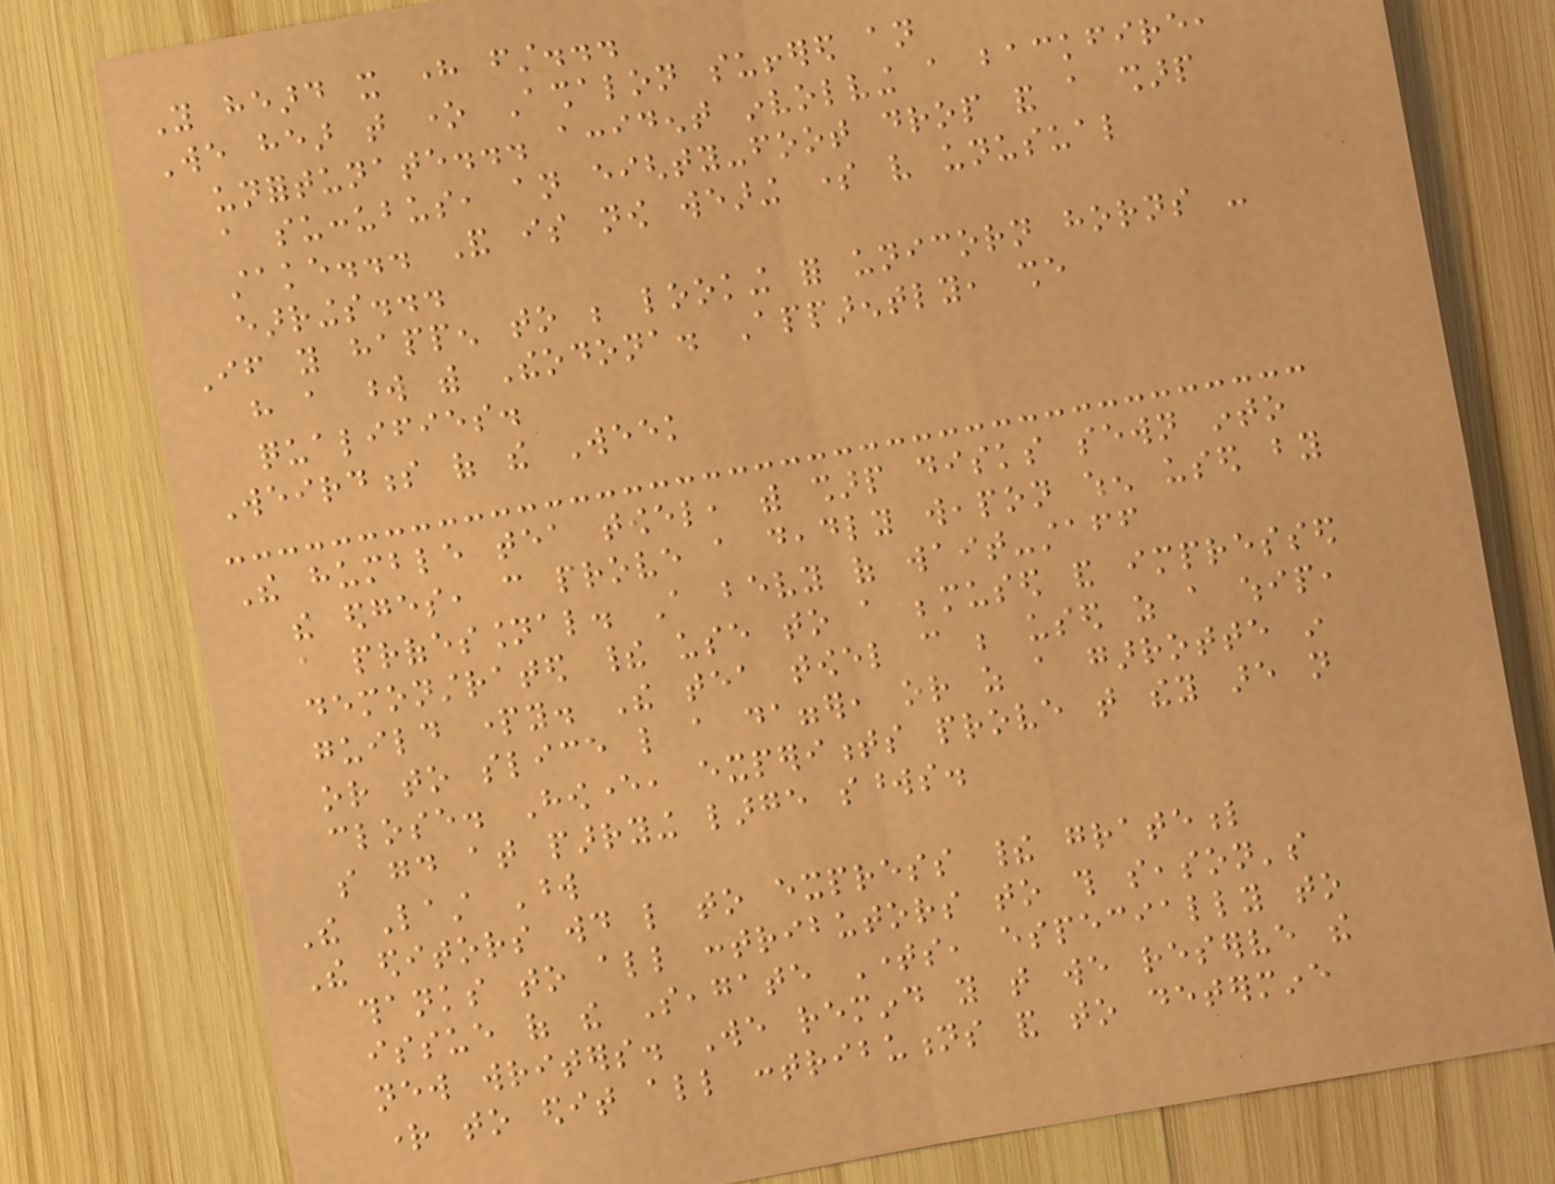You heard it here first...
We hear that one Ashalon suffered an
unfortunate... accident involving a backfire,
a succubus, an eighty-foot drop and a sharp
stake... And is now wearing some very unusual
earrings...
If you happen to be looking for unicorn horns -
have a word with Theodona. Apparently, she
qualifies.
Weirdness of the Week
The humble tea towel, with sharp disks sewn into
the edges, can prove a deadly weapon when used by
a professional. A bevy of wait-staff
demonstrated their use to a bemused and impressed
guild party. The tea towel can be used as a whip,
or to slice like a dagger, or as a garrotte in
close. However, experiments prove that they are not
so good at parrying large swords.
The Last Word
The editors would like to express their grateful
thanks to all contributors to this season's
issue of the Seagate Times, especially to
new writers. We remind you that we reserve the
right to edit all contributions and to determine
